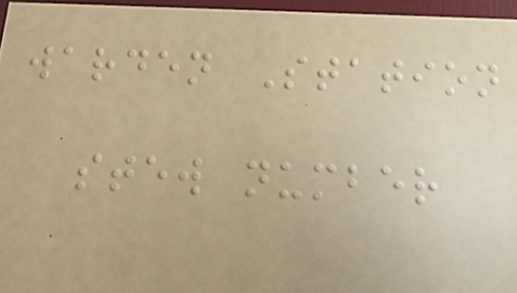warden Station
stew number
